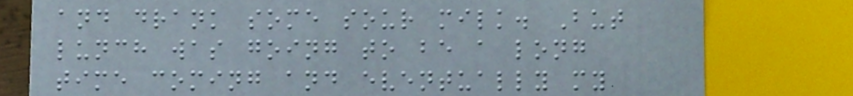and drank some sour milk. But
lunch was going to be a long
time coming and eventually my
